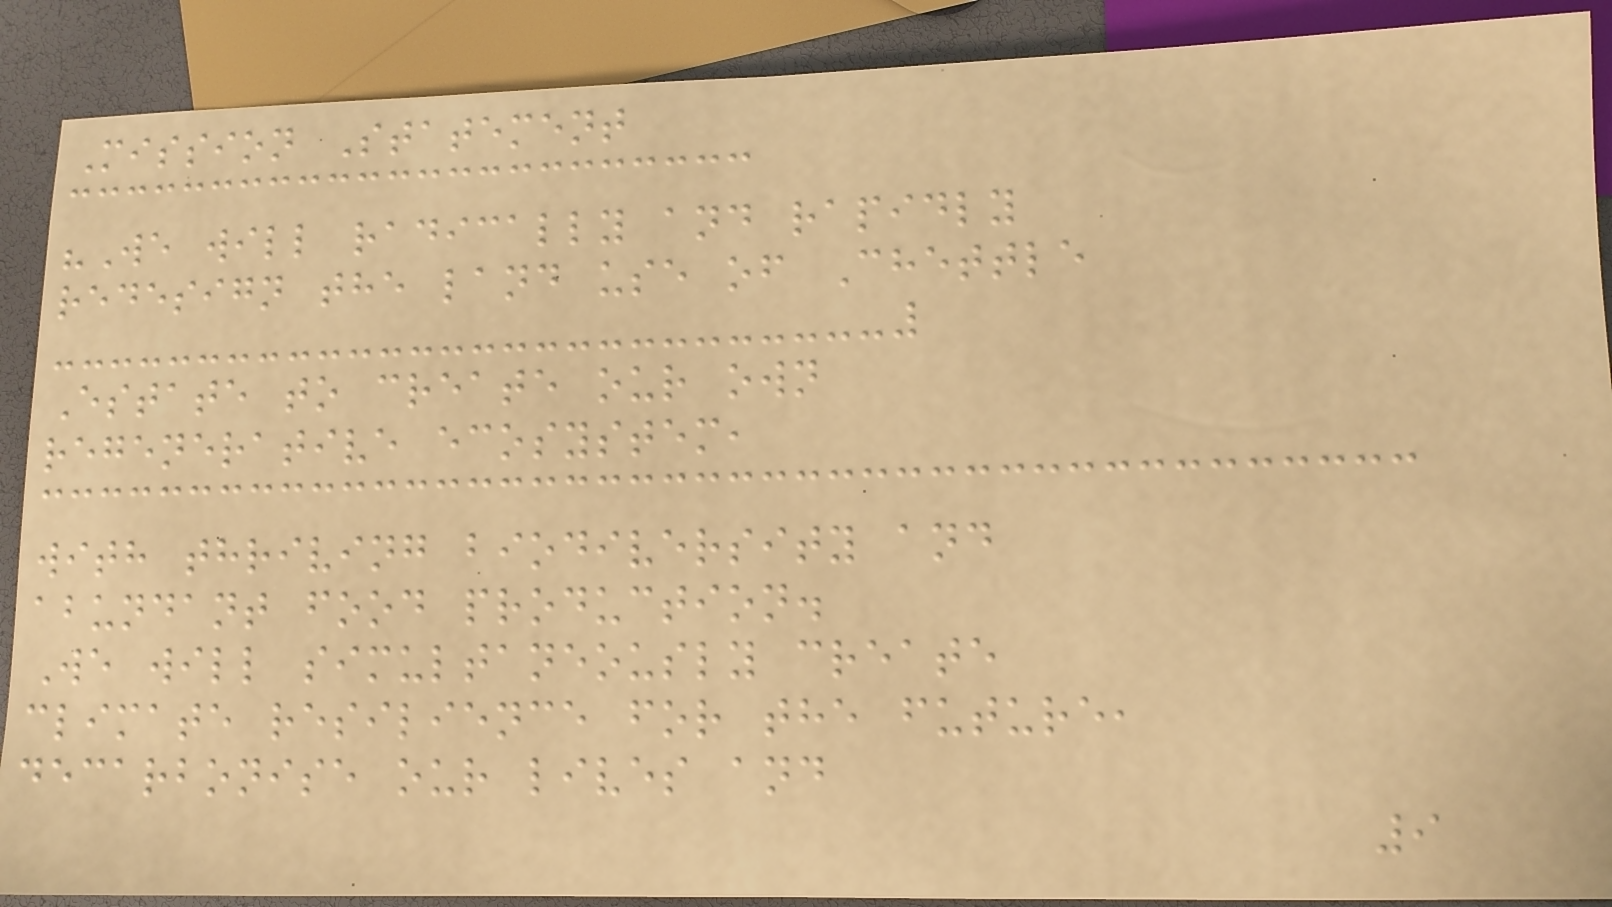Mission Statement
"We will radically and rapidly
redesign the land use of Chettle
Estate to create our own
regenerative ecosystem,
with thriving biodiversity and
abundant food production.
We will simultaneously create
climate resilience for the future,
decarbonise our lives and
9
